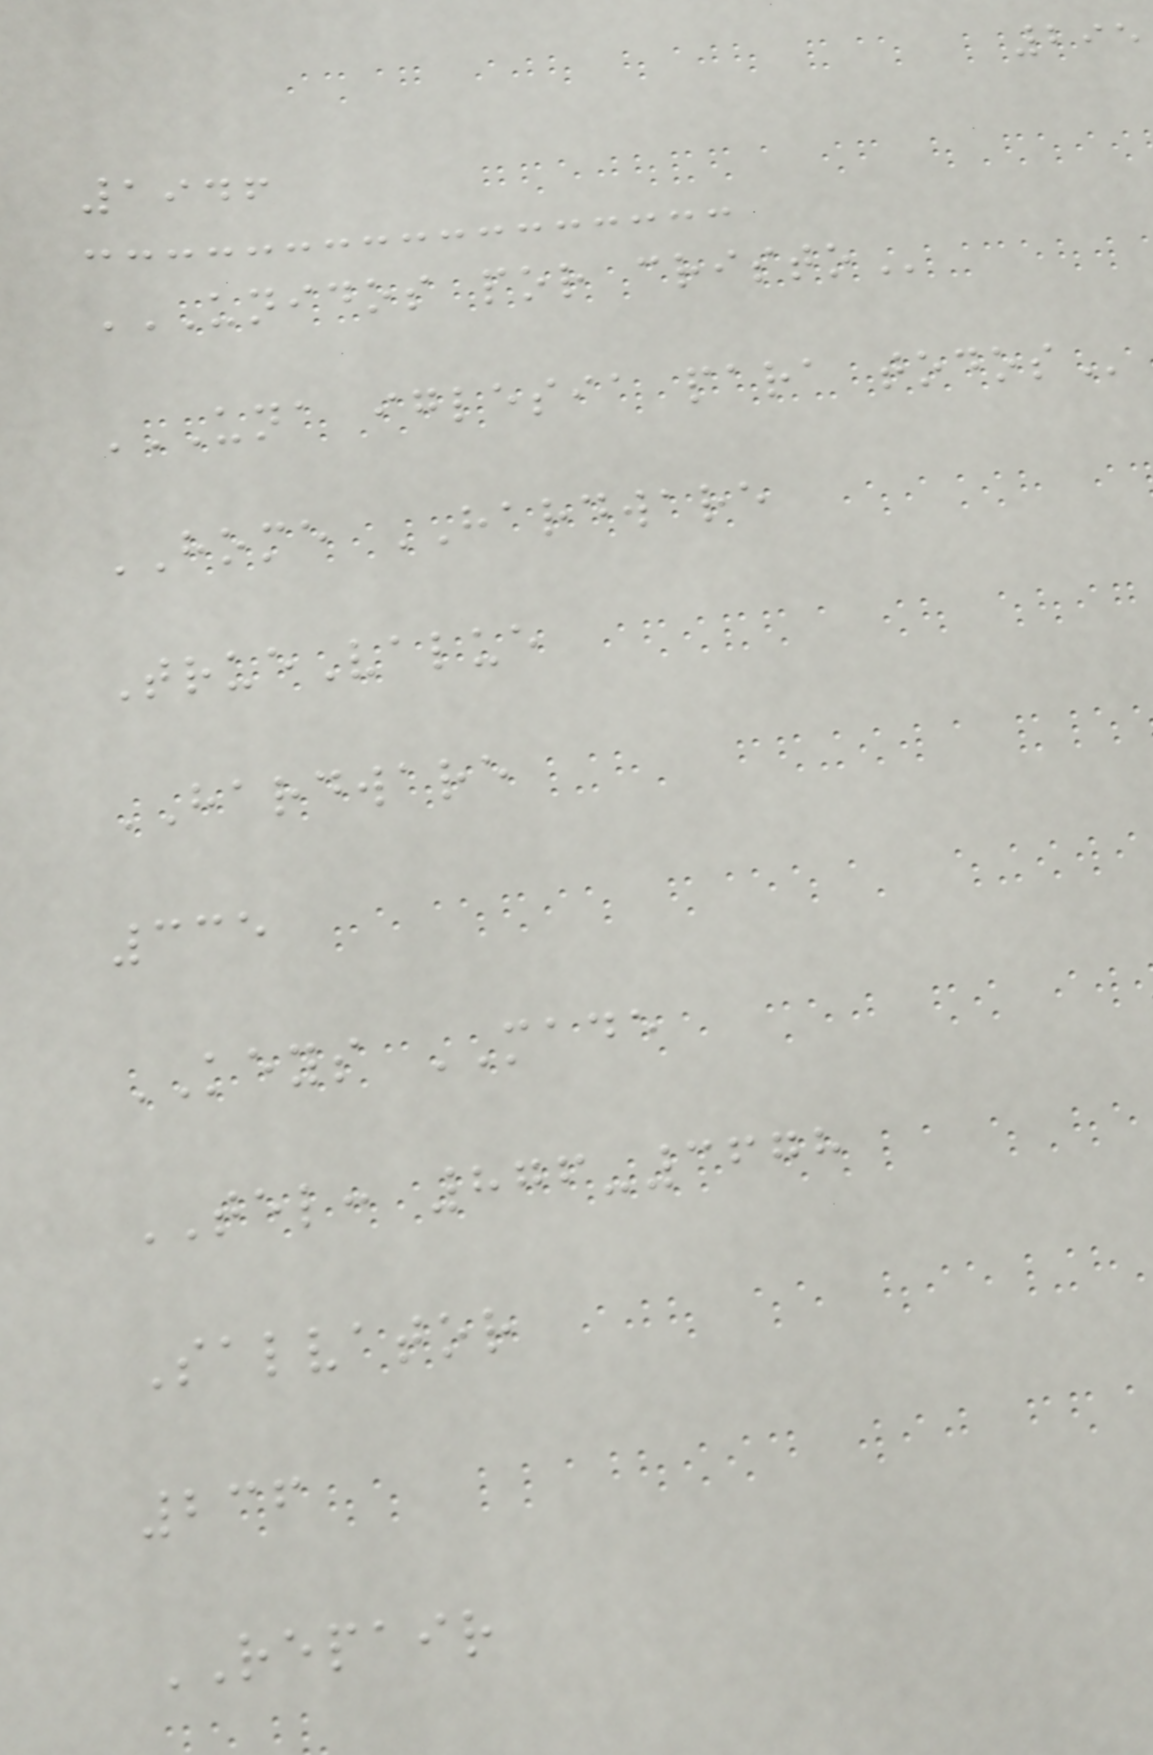295
1946
UNIDOS POR CRISTO
UNA IGLESIA PARA TODOS
HOME HARDWARE
TrueValue
HARDWARE
335
KEYS MADE
TEL: 876-3678
Salvator
236
REPAIR
